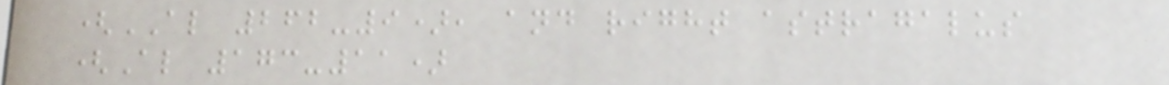(AL 262-9), and right astragalus
(Al 173-11)
